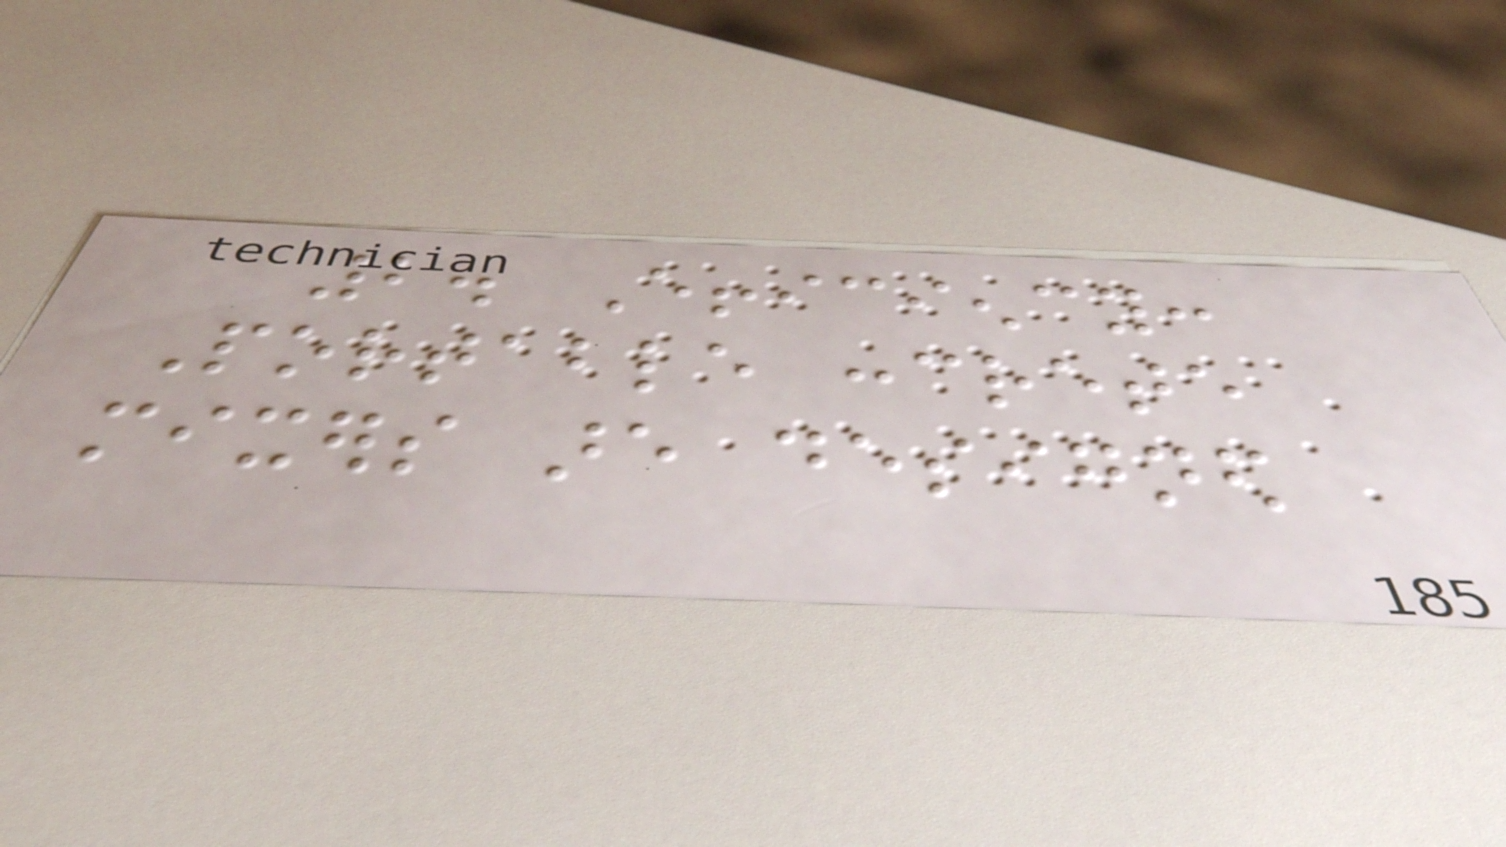2. Efficiency:
Portable concrete
mixers are designed
